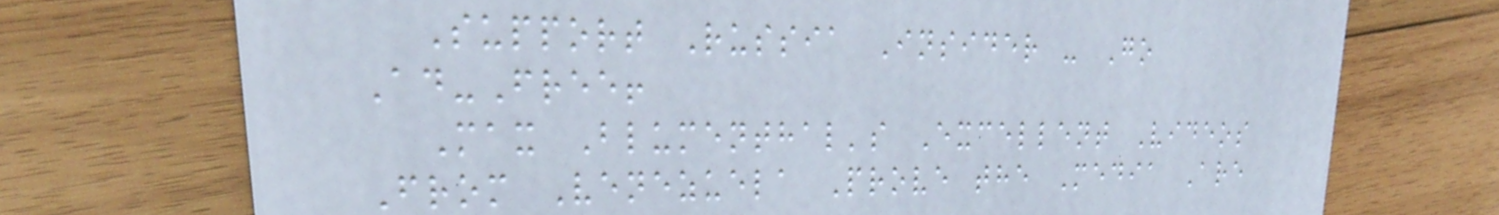Support Russia Insider - Go
Ad-Free!
Max Blumenthal's Excellent Videos
From Venezuela Prove the Media Are
